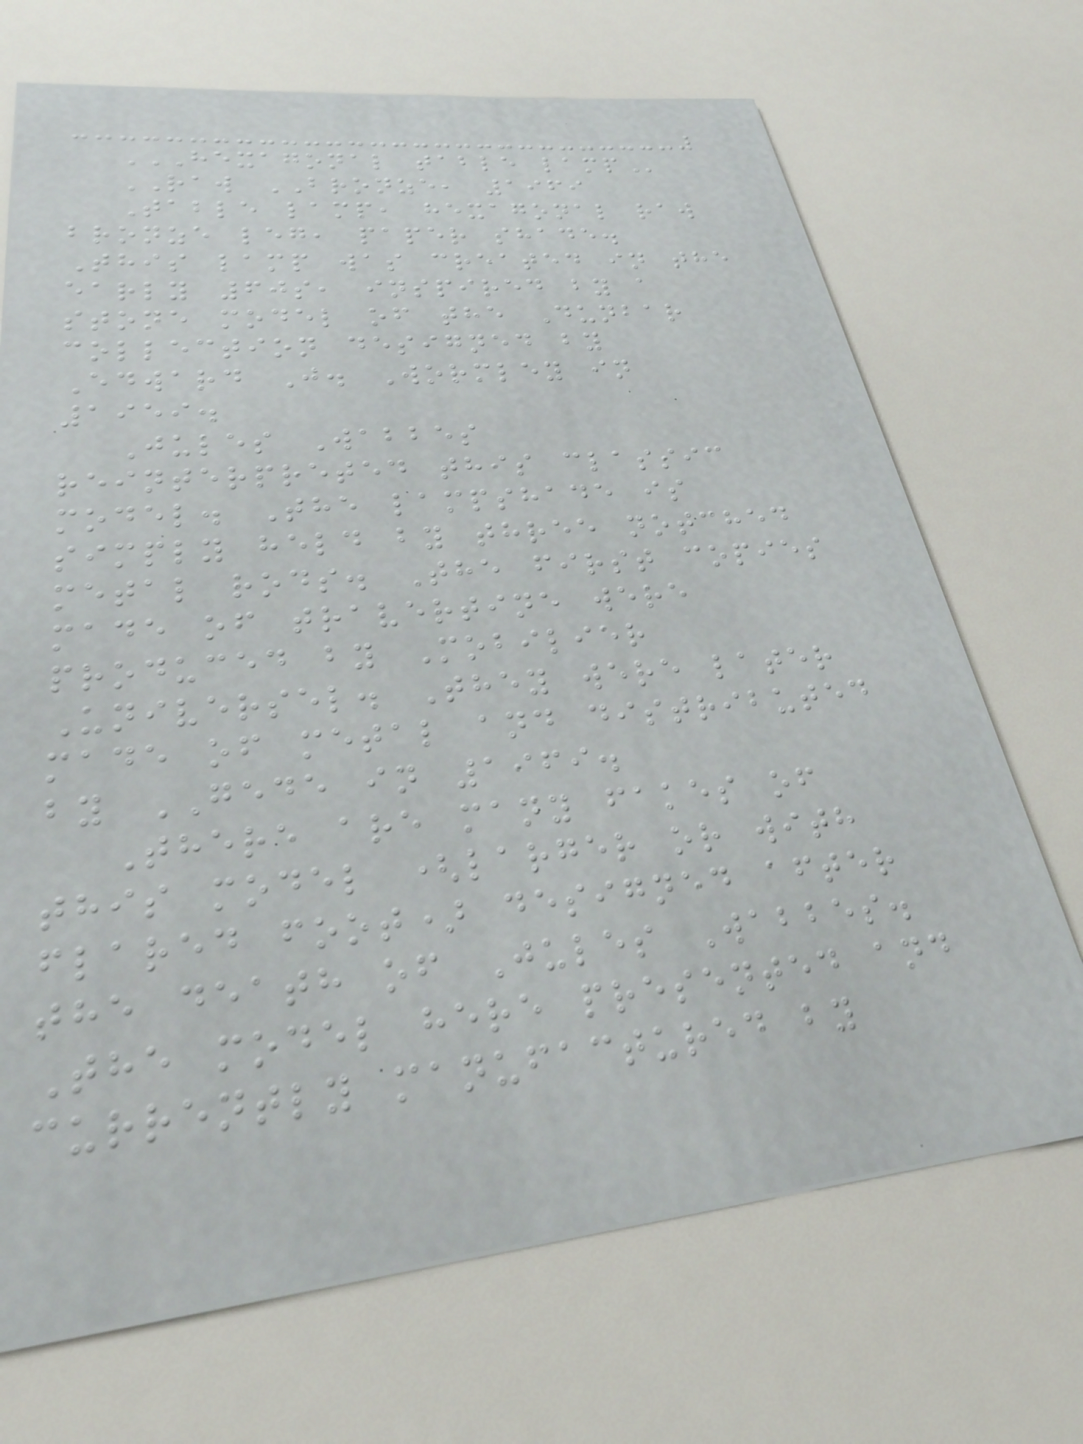HEXAGONAL TABLE LAMP
RAW BRONZE, 1969
Table lamp, hexagonal raw
bronze leg, paper shade.
This lamp was created in the
early 60s, inspired by a
stone model of the Dunbar
collection designed by
Edward J. Wormley in
1959.
Jules Wabbes
reinterpreted this classic
model. The lampshade is
simply held by three notched
metal rods. The first copies
made of travertine were
produced by Mobilier
Universel. They were later
made of metal and distributed
by GEDE in 1969.
There are many fakes of
this model (larger or with
flared foot) designed after
the death of Jules Wabbes.
The model here presented and
currently manufactured by
